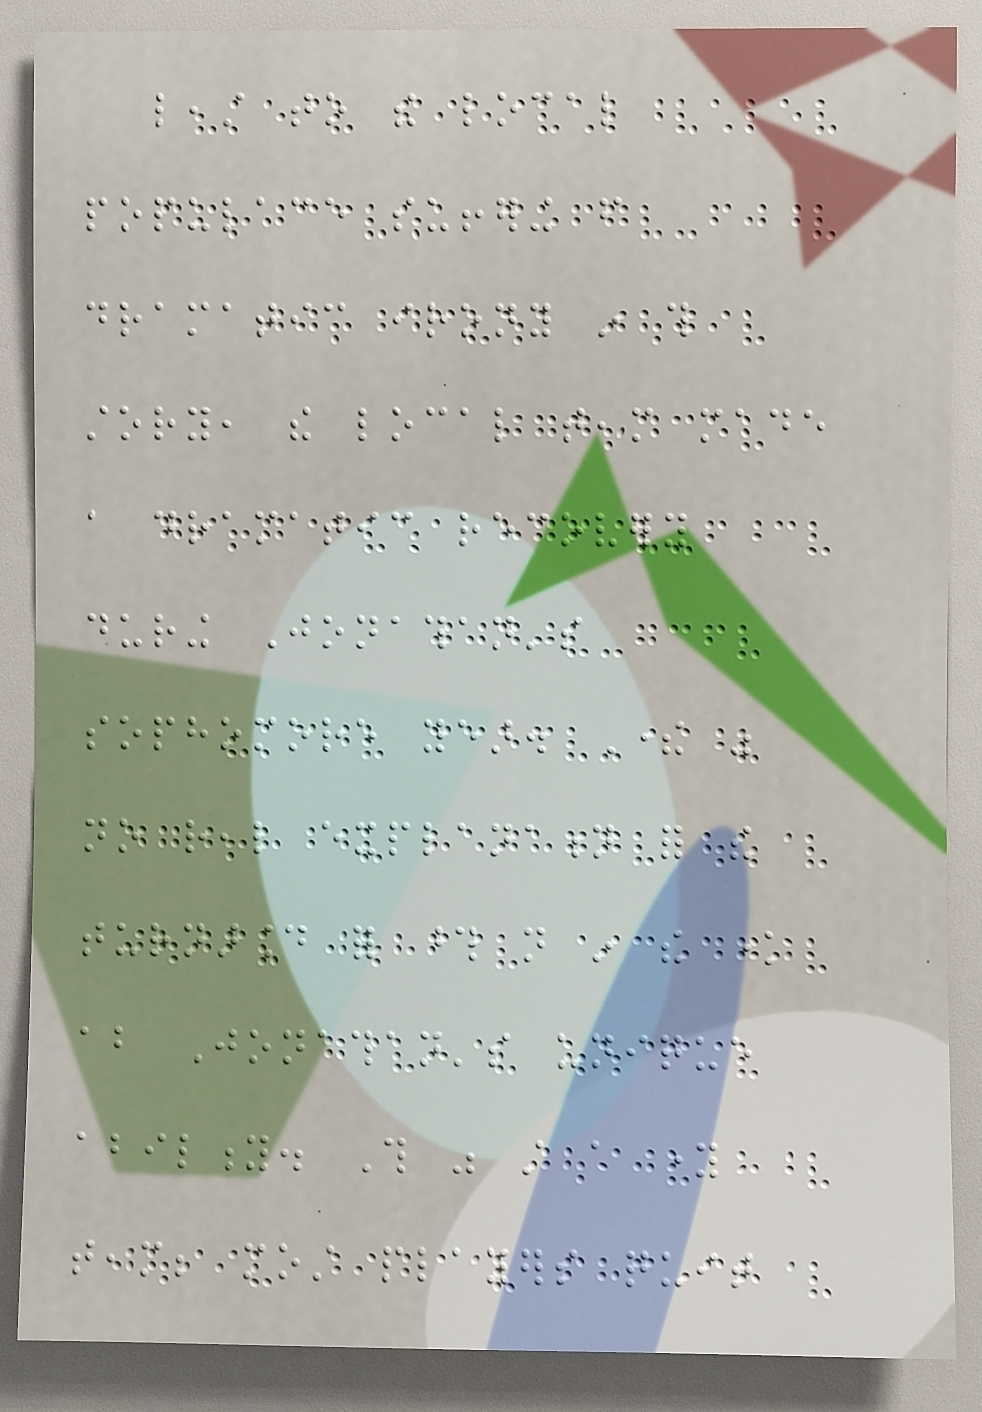least to the local
populace suffering from
dramatic irony in this
story, the local team made
a dramatic recovery
during Jonathan's
sophomore year. There was
no real explanation for the
turnaround for those not in the know
about Jonathan's unique
ability. This was still a young
team; most players quit
